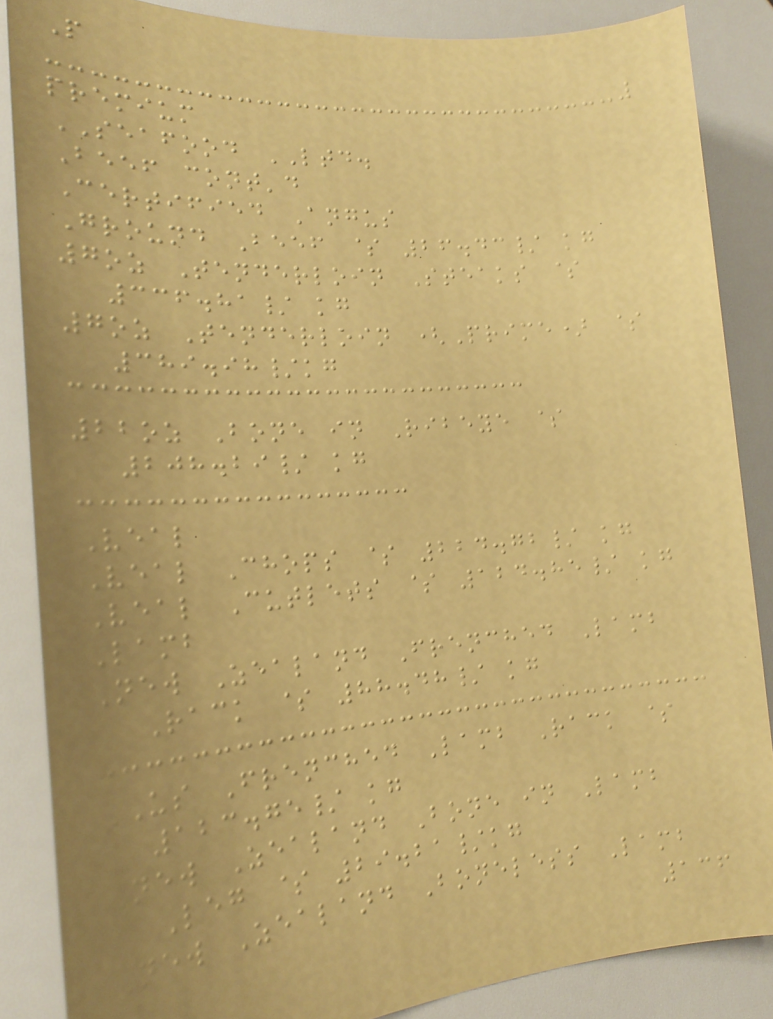P
premium
SEAFOOD LTD.
Beef cont'd
Certified Angus
Ground Beef $ 26.43/ kg
7oz Tenderloin Steaks $
336.81/ kg
7oz Tenderloin (Prime) $
389.98/kg
22oz Bone in Ribeye $
208.29/ kg
Veal
Veal Chops $ 224.72/ kg
Veal Cutlets $ 124.85/ kg
Lamb
New Zealand Frenched Lamb
Rack $ 88.48/ kg
US Frenched Lamb Rack $
123.75/ kg
New Zealand Bone in Lamb
Leg $ 29.21/kg
New Zealand Boneless Lamb
136
